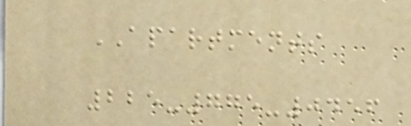APARTMENTS
225-775-0456
